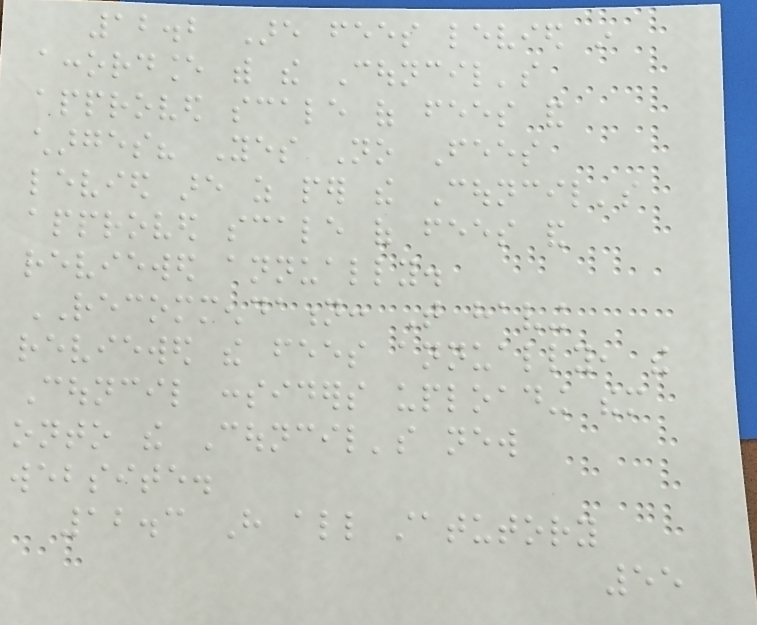12.2 Are fees levied in
accordance with the Council's
approved scale of fees and
charges? Yes No Fees
levied are as per the Council's
approved scale of fees and
reviewed annually.
RECOMMENDATION: That having
reviewed the fees annually, the
Council considers uploading them
onto the Council's new
website.
12.3 Have all statutory
55
